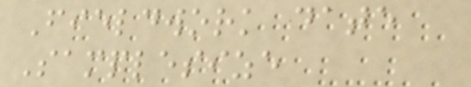Fieldwork date
Samplesize
